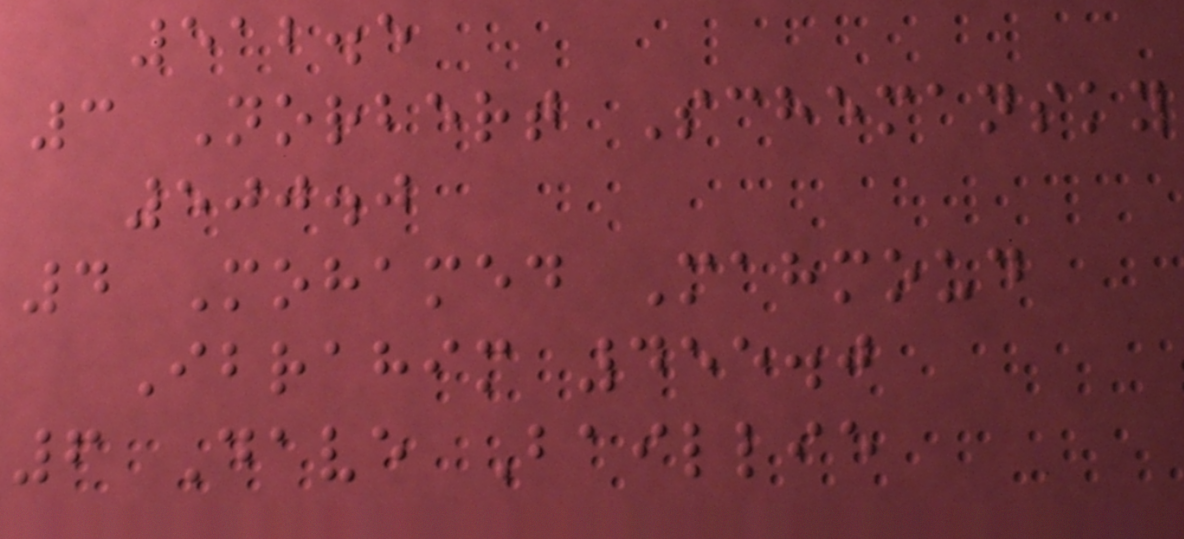512.5
3 Norbert Schemansky
500.0
4 Mohamed Mahmoud
Ibrahim 455.0
6 Dave Baillie
